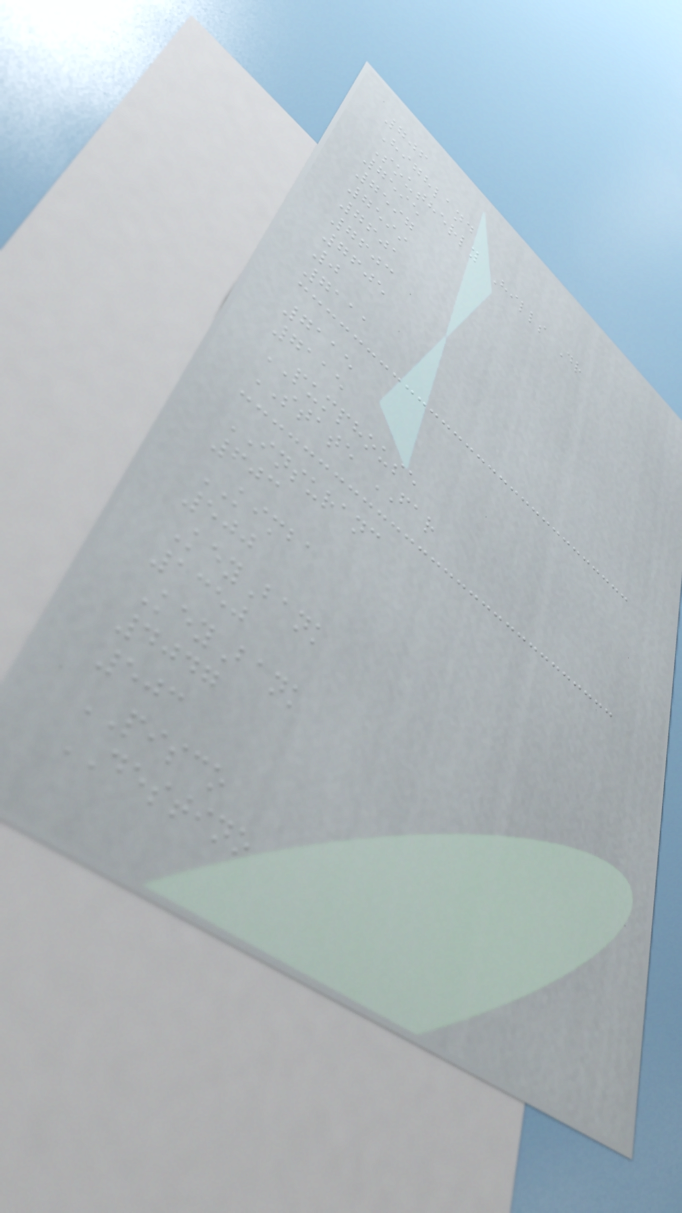706
Highland
Southerly Hills Dr
7595
7597
7599
7601
7603
7605
0
7111
7115
7115
PUMPHOUSE
STATE FAR
INSURANC
603
KIMBA
500
KeyBank
1350
KeyBank
4047
503
PISCO
DESTINO
